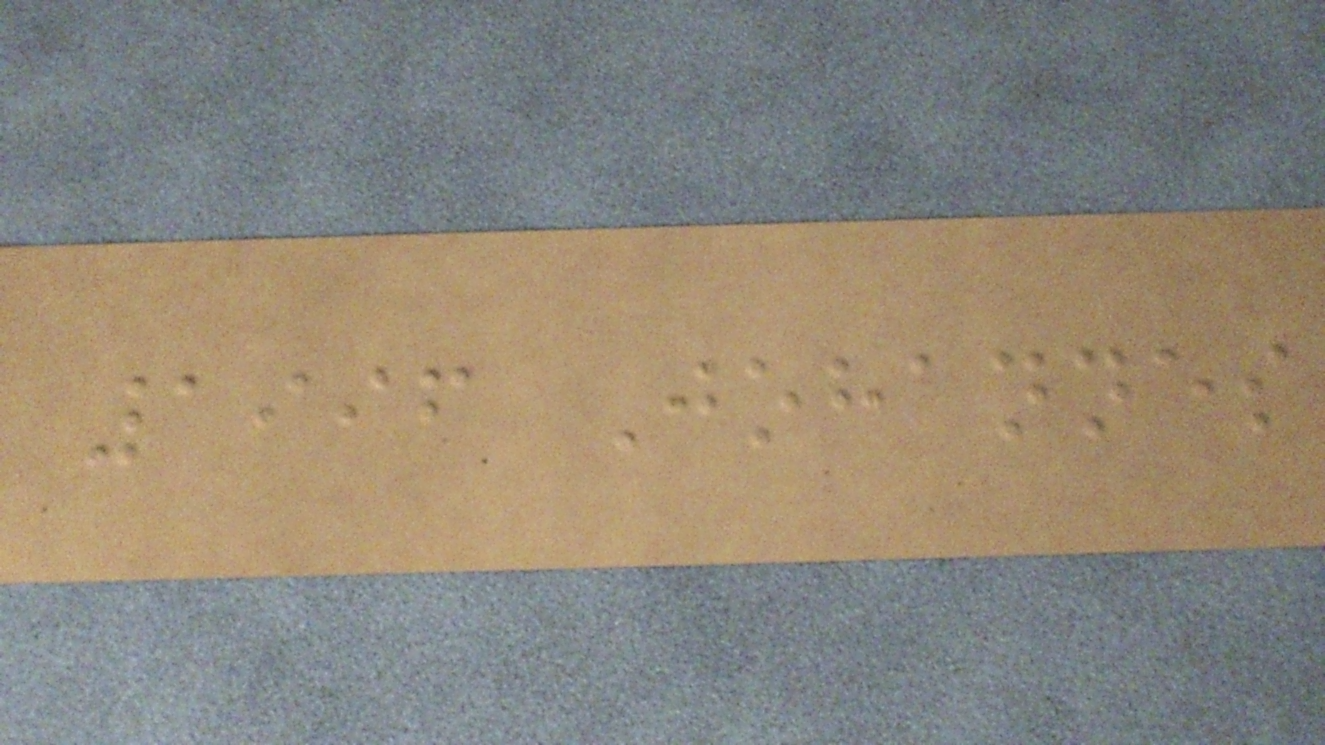1996 Johannes
